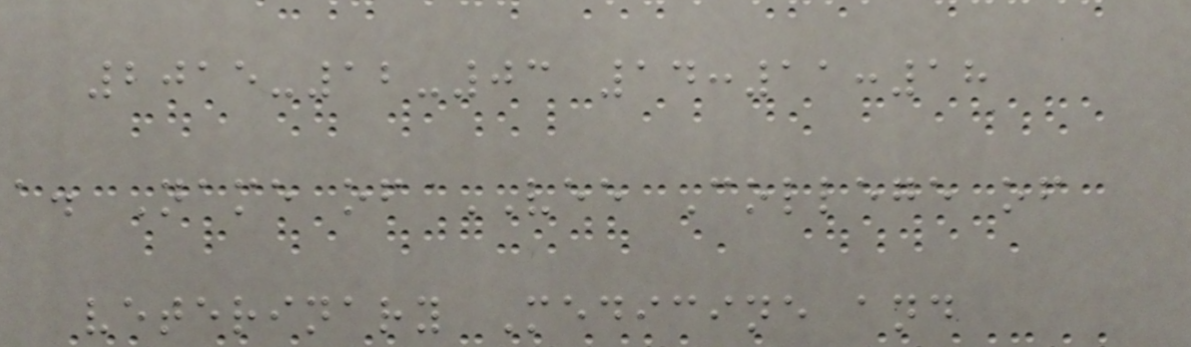2015-12-03 14:11:18
a. Name of VEE College of
veterinary Medicine and
